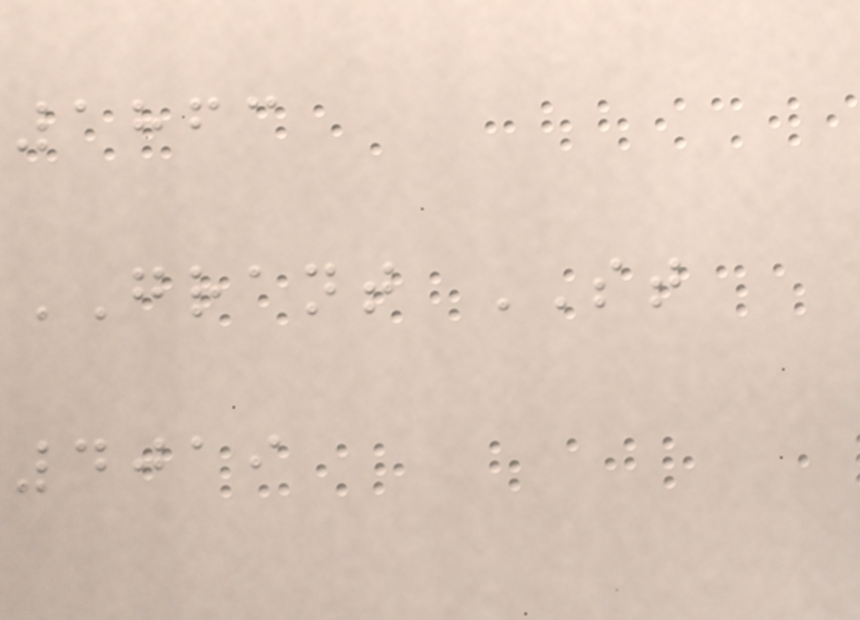1863
GRANT ST
4019
